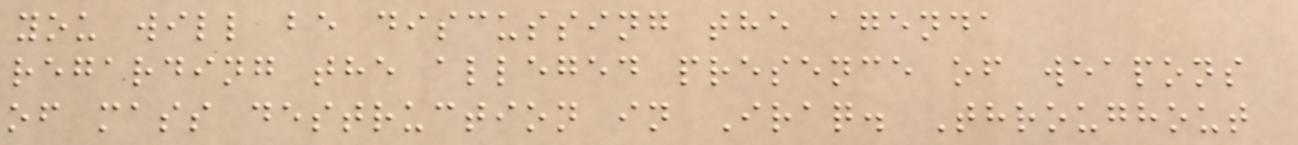you will be discussing the agenda
regarding the alleged presence of weapons
of mass destruction in Iraq. Throughout
